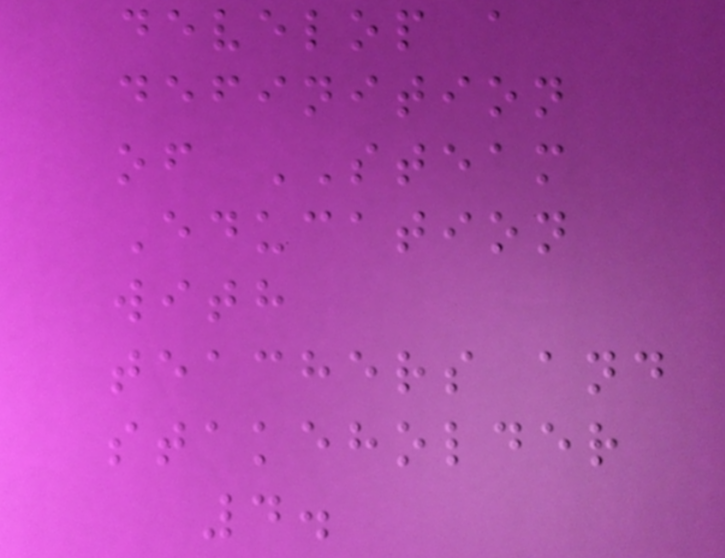develop a
definition
of STEAM
Education
with
teachers and
stakeholder
4.
